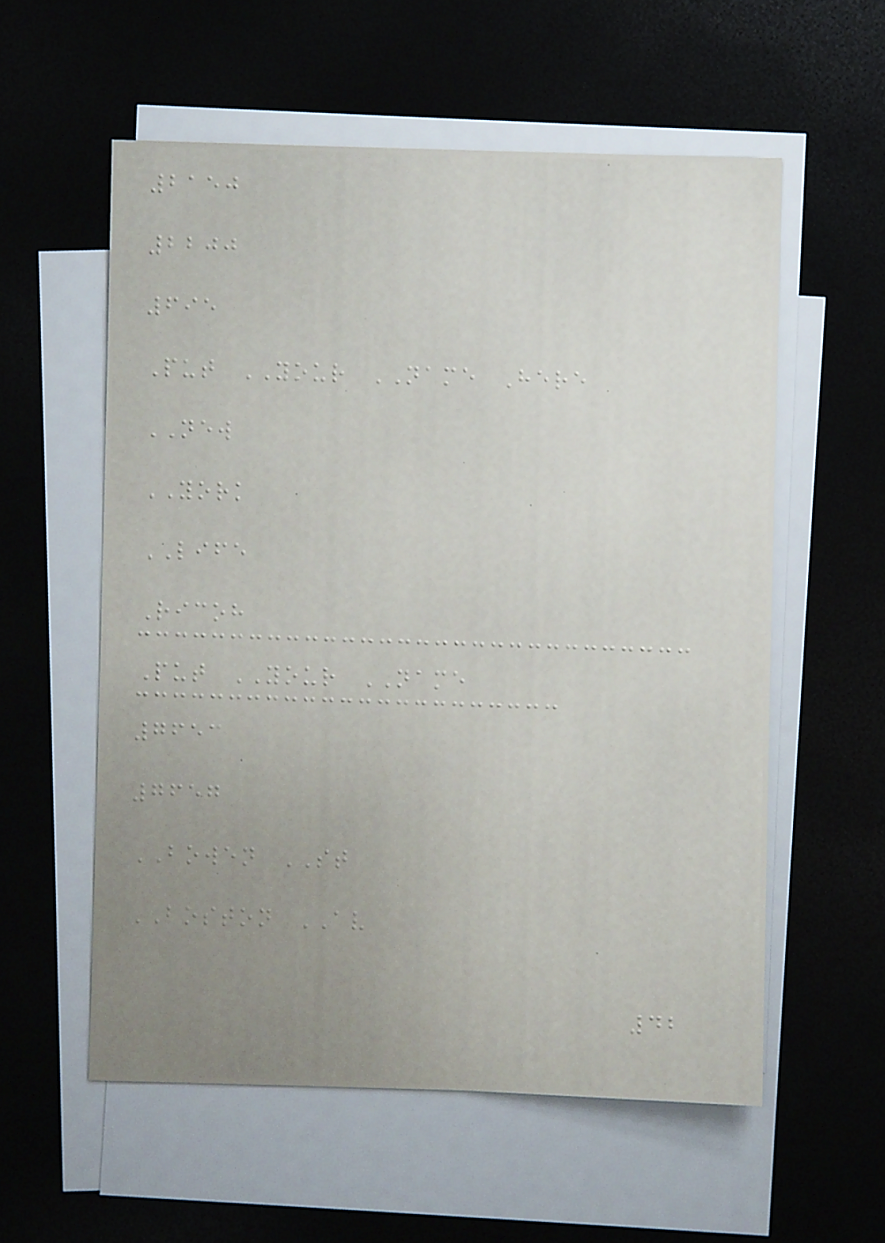2150
2200
695
Put YOUR NAME Here
NEW
YORK
LIFE
Ricoh
Put YOUR NAME
7653
7657
BOWEN ST
BOSTON AV
42
